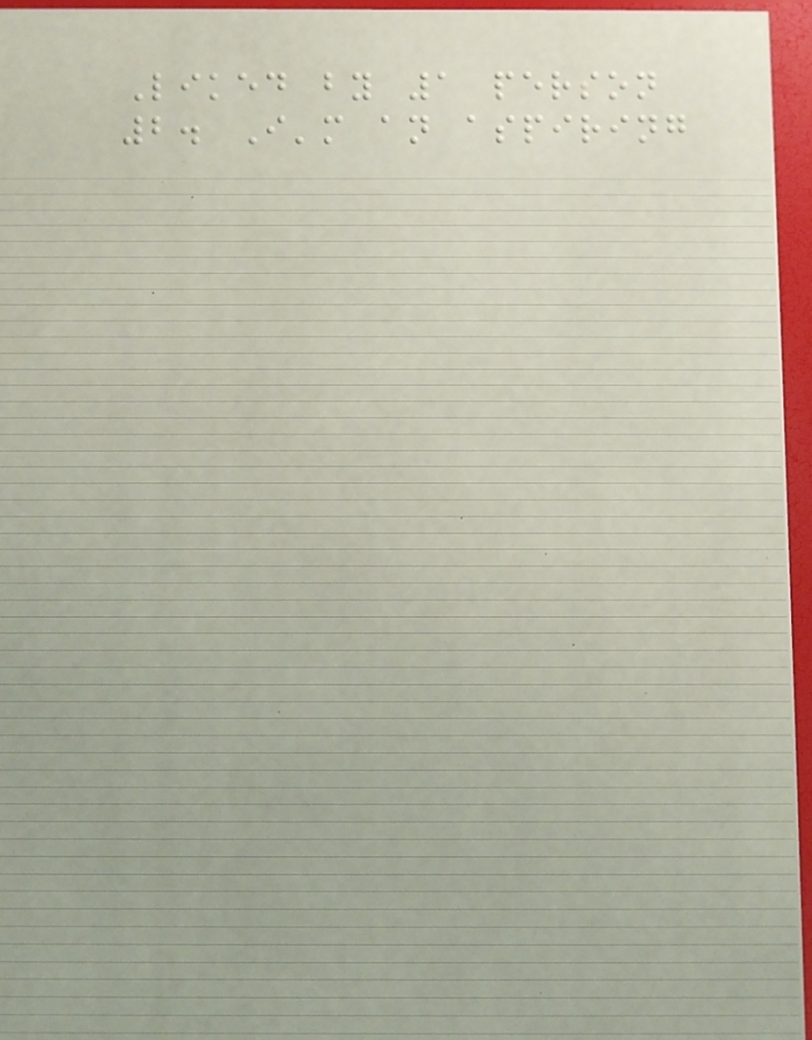Liked by 1 person
2. I'm an aspiring
